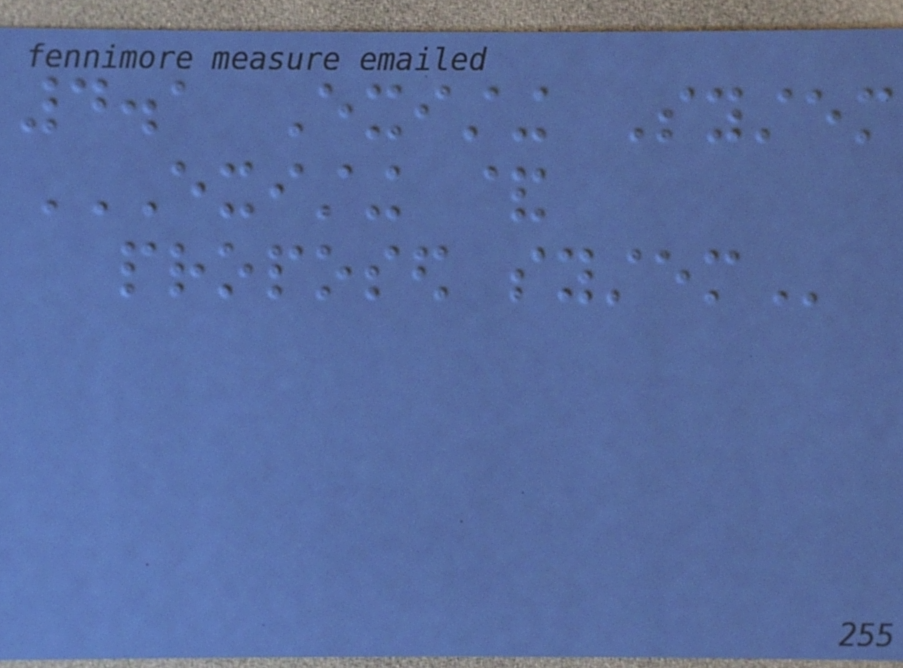4.1 Existing System
EXISTING &
PROPOSED SYSTEM
